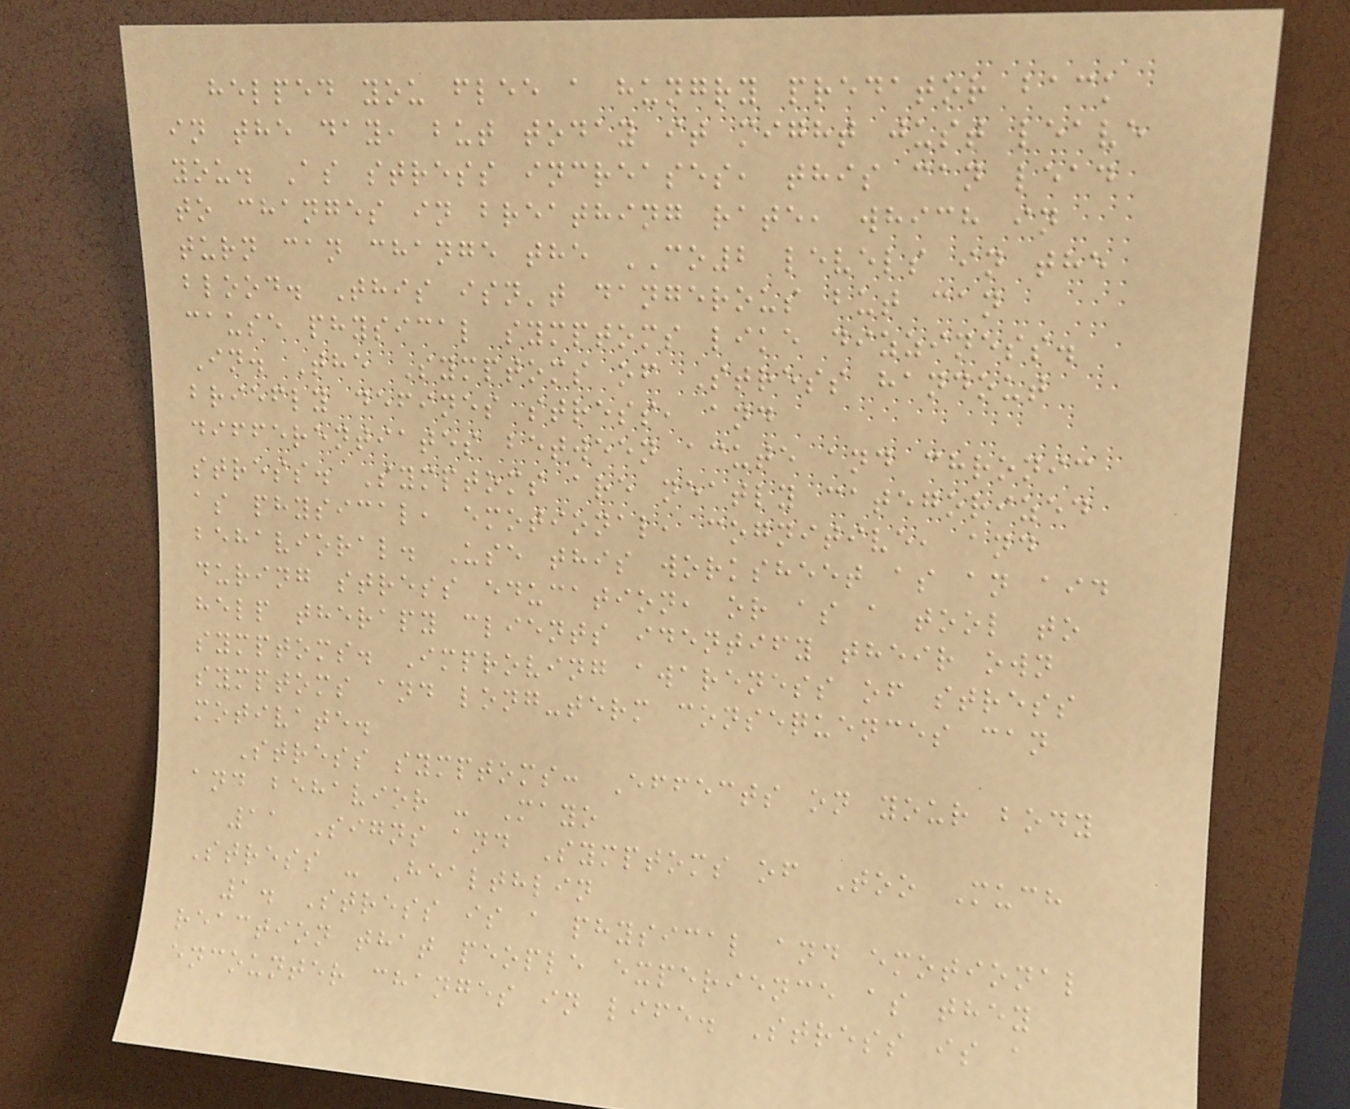helped you flee a hungry predator back
in the day, but today it might just leave
you. As stress increases, this can lead
to changes in breathing rate, which in
turn can change the CO2 levels in the
blood. This isn't dangerous but can
cause physical symptoms like dizziness.
In. The Symptoms of Stress handout
briefly defines stress, and
differentiates between acute and chronic
stress. Symptoms are neatly categorized
as physical, emotional, cognitive, and
behavioral. Use this worksheet as an aid
during stress education, or as a tool to
help therapy clients identify their own
symptoms. Improving awareness of stress
symptoms and long-term consequences can
motivate.
Stress symptoms: Effects on your body
and behavior - Mayo
11 Signs and Symptoms of Too Much
Stress - Healthlin
1. Stress is a physical and emotional
reaction that people experience as they
encounter changes in life. Stress is a
